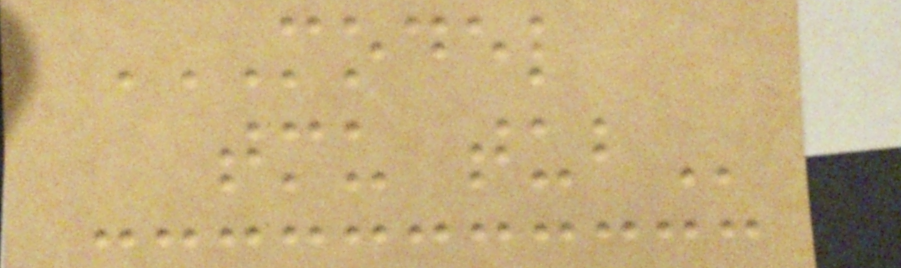MODEL
TMU TUB
